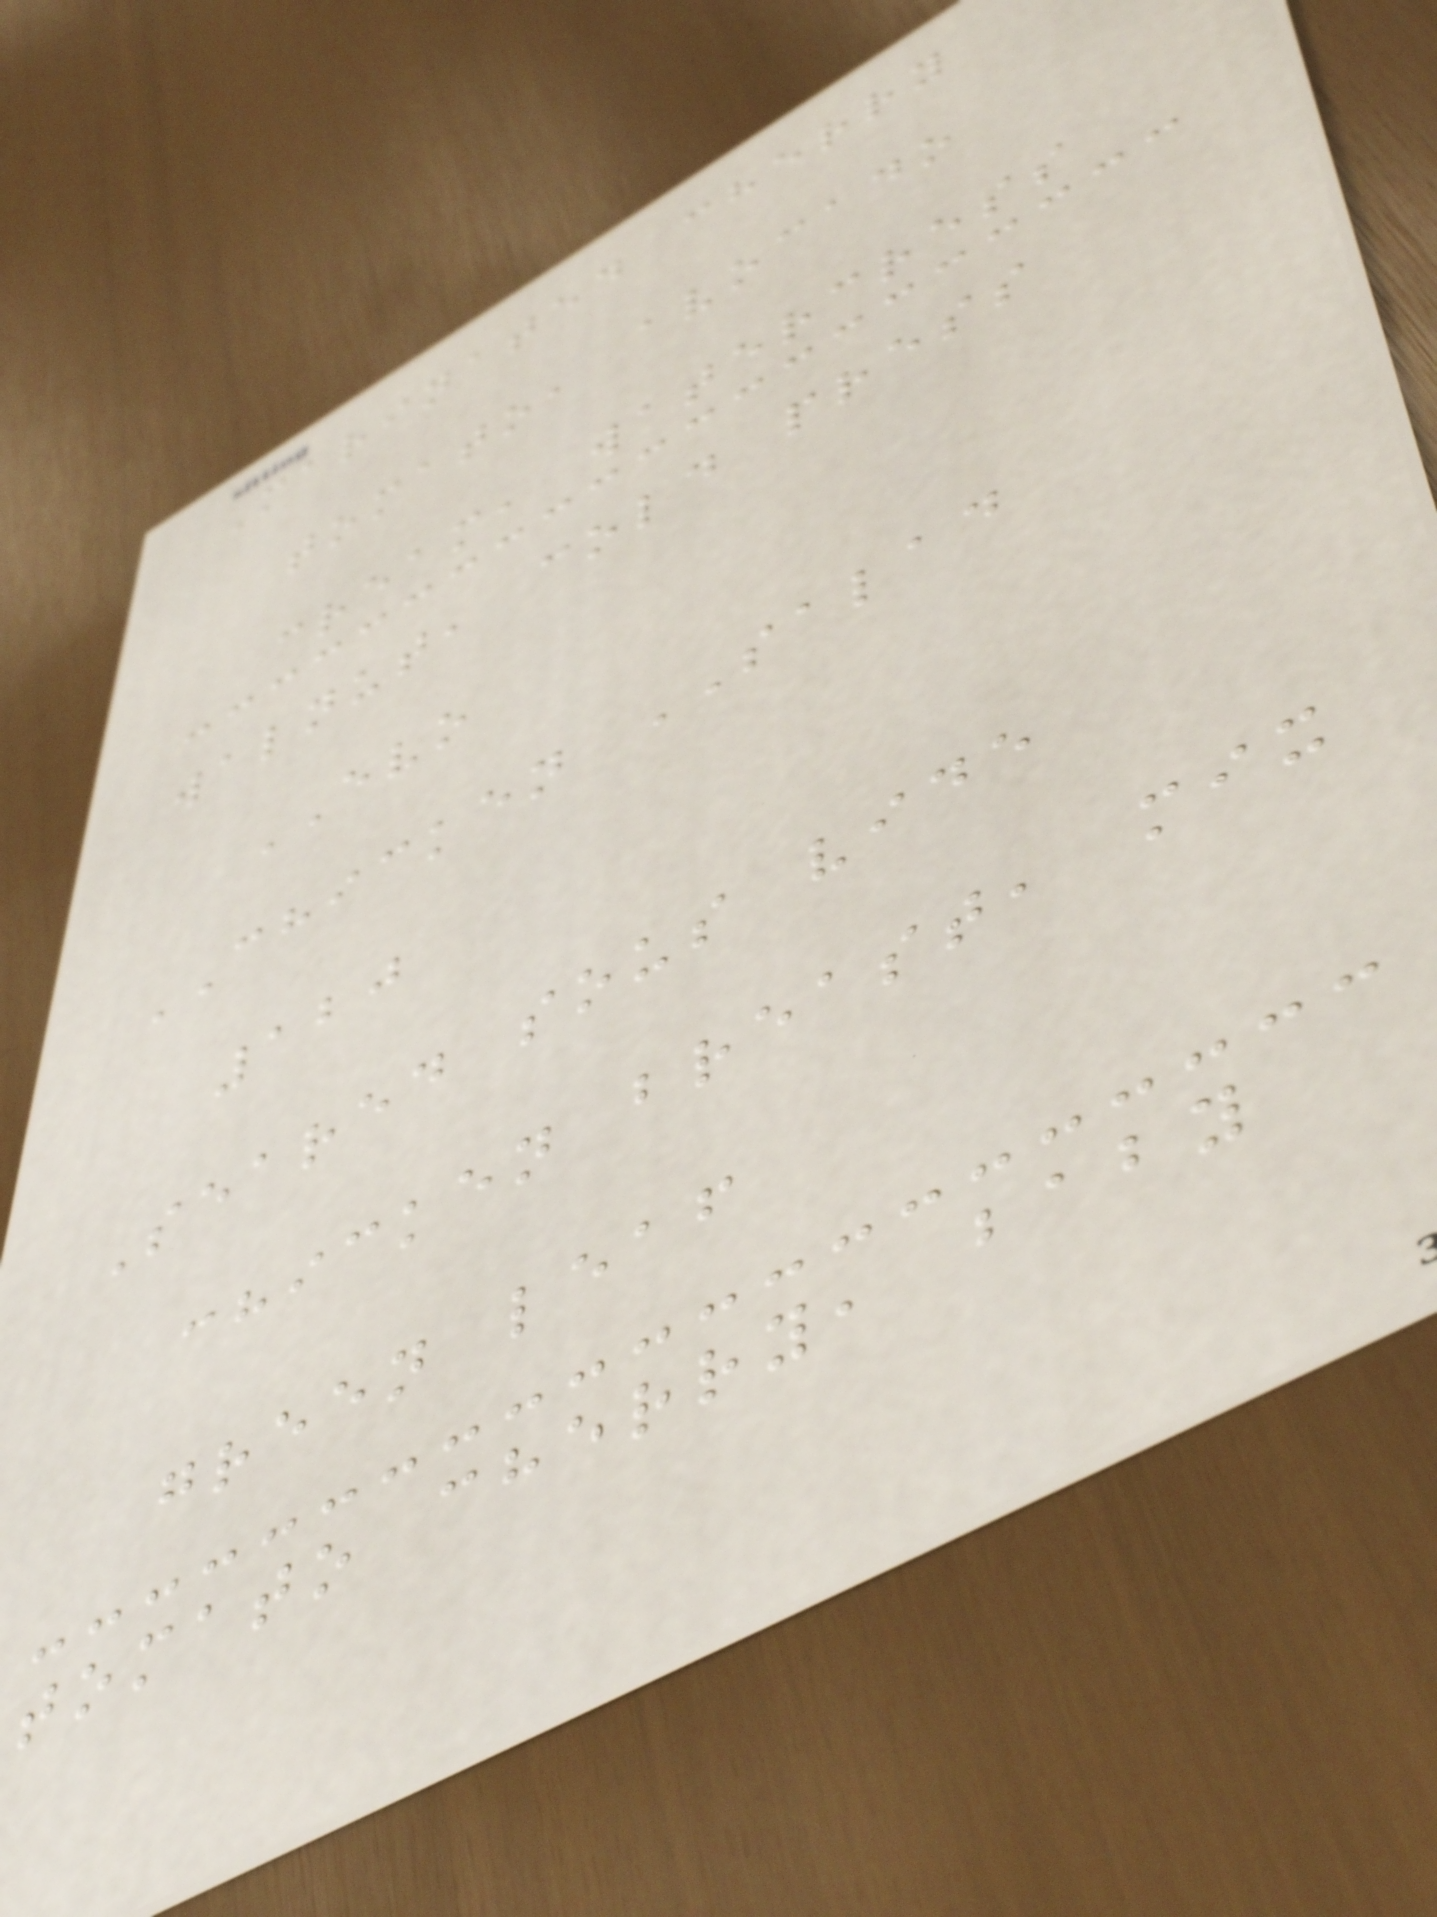Marinated cherry
tomato, avocado
cream, watercress
walnut, cold press
EVO
CHICKEN SALAD
120
Seared sous vide
chicken breast, mix
green leaf
tomato cherry, baby
